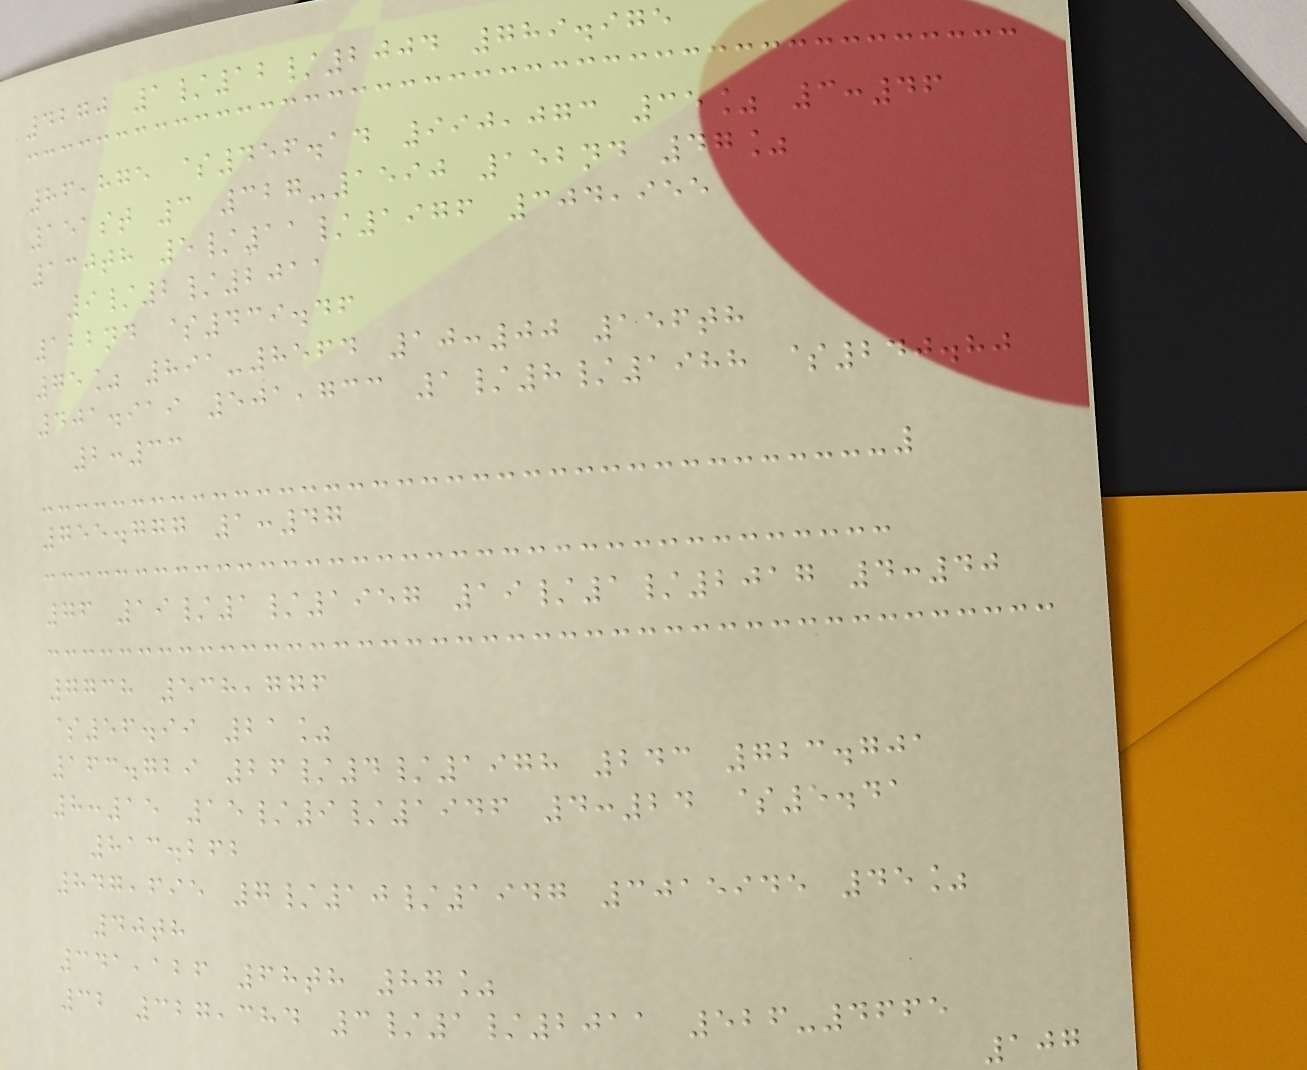4270 1/12/2004 789.975
86,875 $456.14 990,073 35% 3:46
151st 3 327-1590 152nd 47%
130th 5/11/1976 304,955
9/2/2011
122nd $439.46
75% 891-8564 10:00 156th
401.919 501,733 1/8/1988 $240.80
2:33
755.777 1:47
76 19/1/1957 19/1/2017 4:40
7738 538,776
$56.99 21%
163.729 26/4/1978 243 723.701
8:15 15/9/1946 4:24 $5.41
813.262
847,695 7/10/1947 3015945 45%
40th
341,126 68th 87%
32 327,384 3/1/2011 526-4665
107
